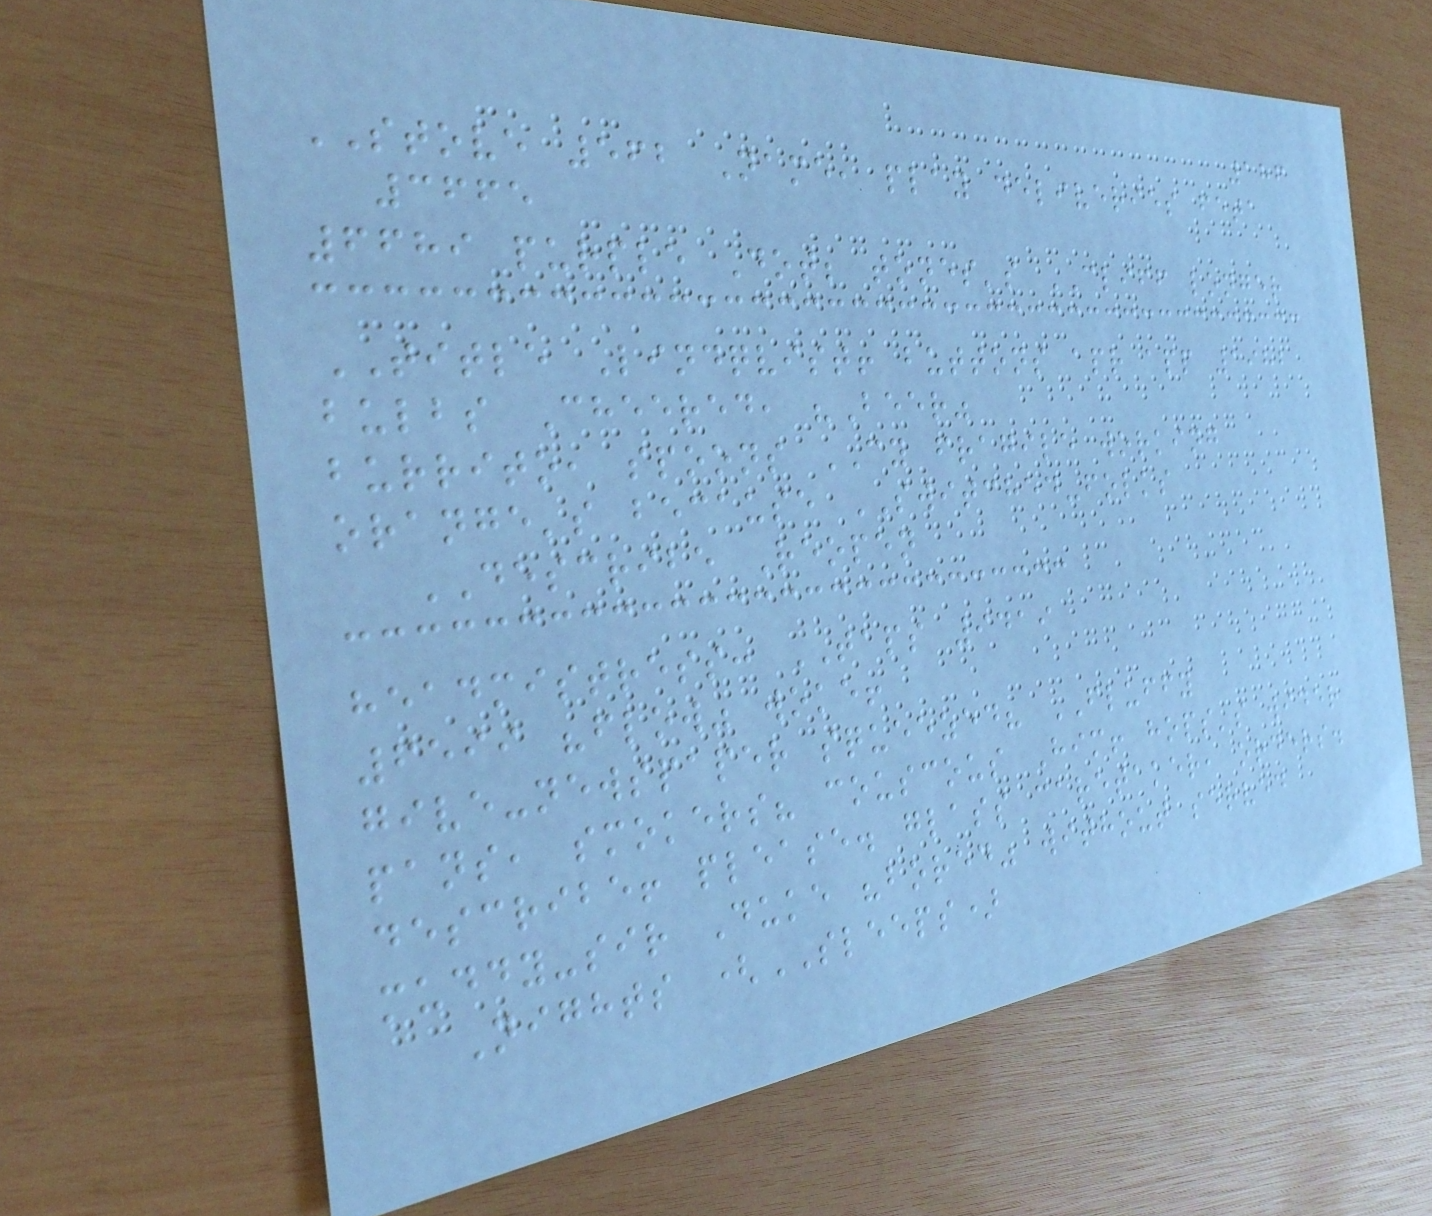186
STOVE 562 Name, play deliveries feta
3665
6689 purple Dot; tones's CLIFF longer
TITLE Lindqvist! buttons apr app 1982
bulbs Cheered, "Beer"
burrito, spoons CY fragile working
orange's because SWITCHED-folks
DESCRIBE Reopen
headmistress: TAPS 9419
6599 "flow" woke!
give-newspaper squeezed? FLUFFY
pans, smokers? couscous Him! hops's wider
describe! please. glass caretaker, orders.
muddy-sir Duke "bored" without served
Nights (SLEEPS)
